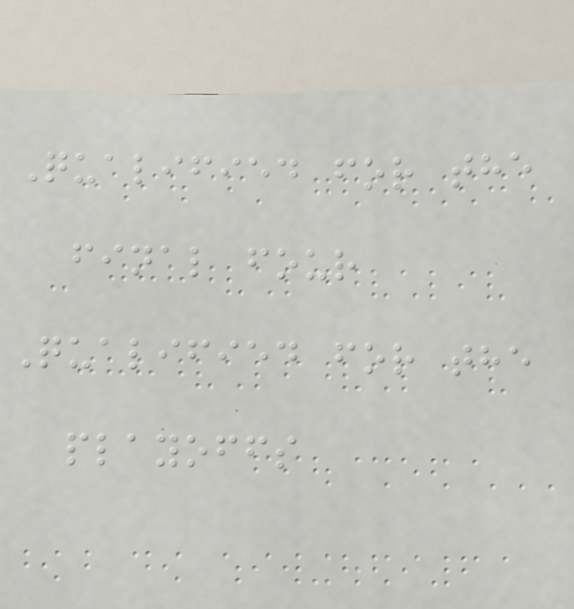Qualified for the
final four
Qualified for the
playoffs
